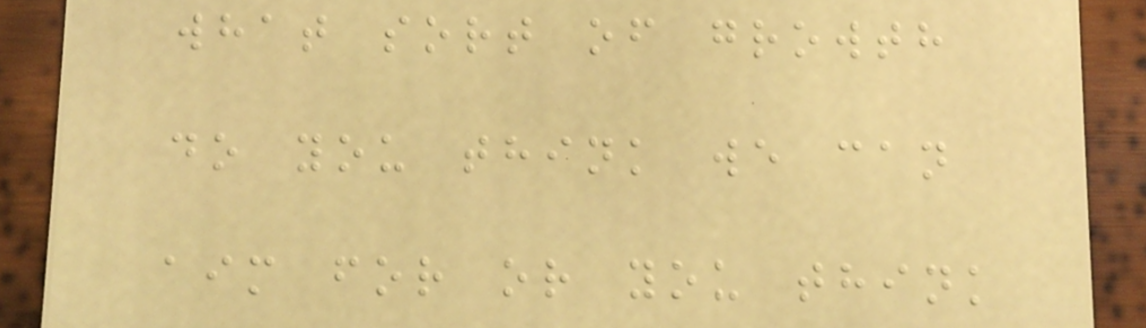what sort of growth
do you think we can
aim for or you think
